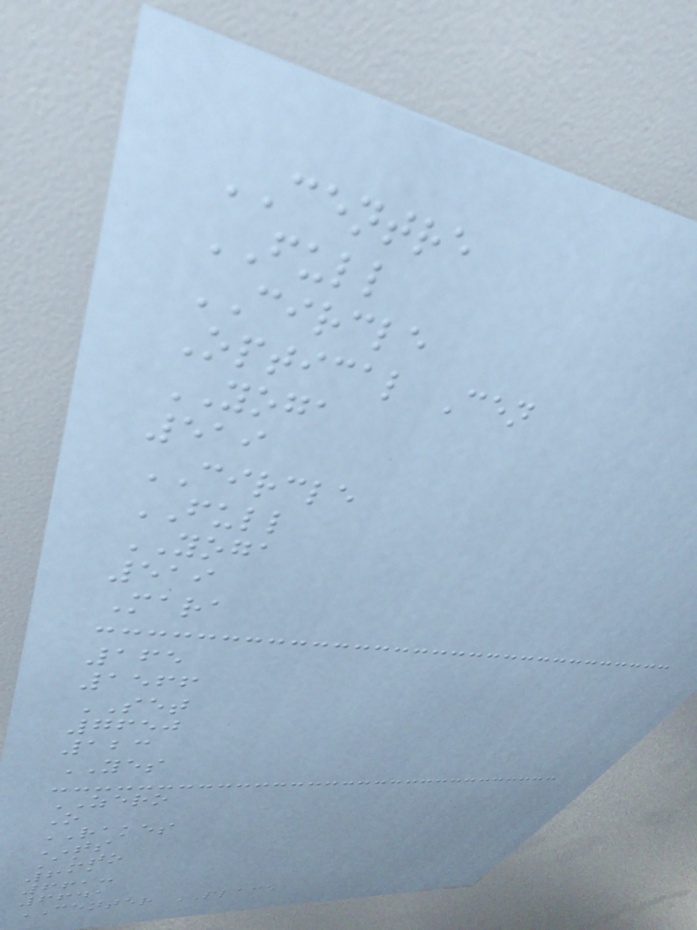CENTRE
FULL
CIRCLE
Optical Cen
YOGA
519
CIRCLE
FULL
YOGA
519
Mara
165
1566
SET
7650
123
YES
ZERO
O
RAKES
TS
Auto
611
6613
6641
CENTER PLACE
